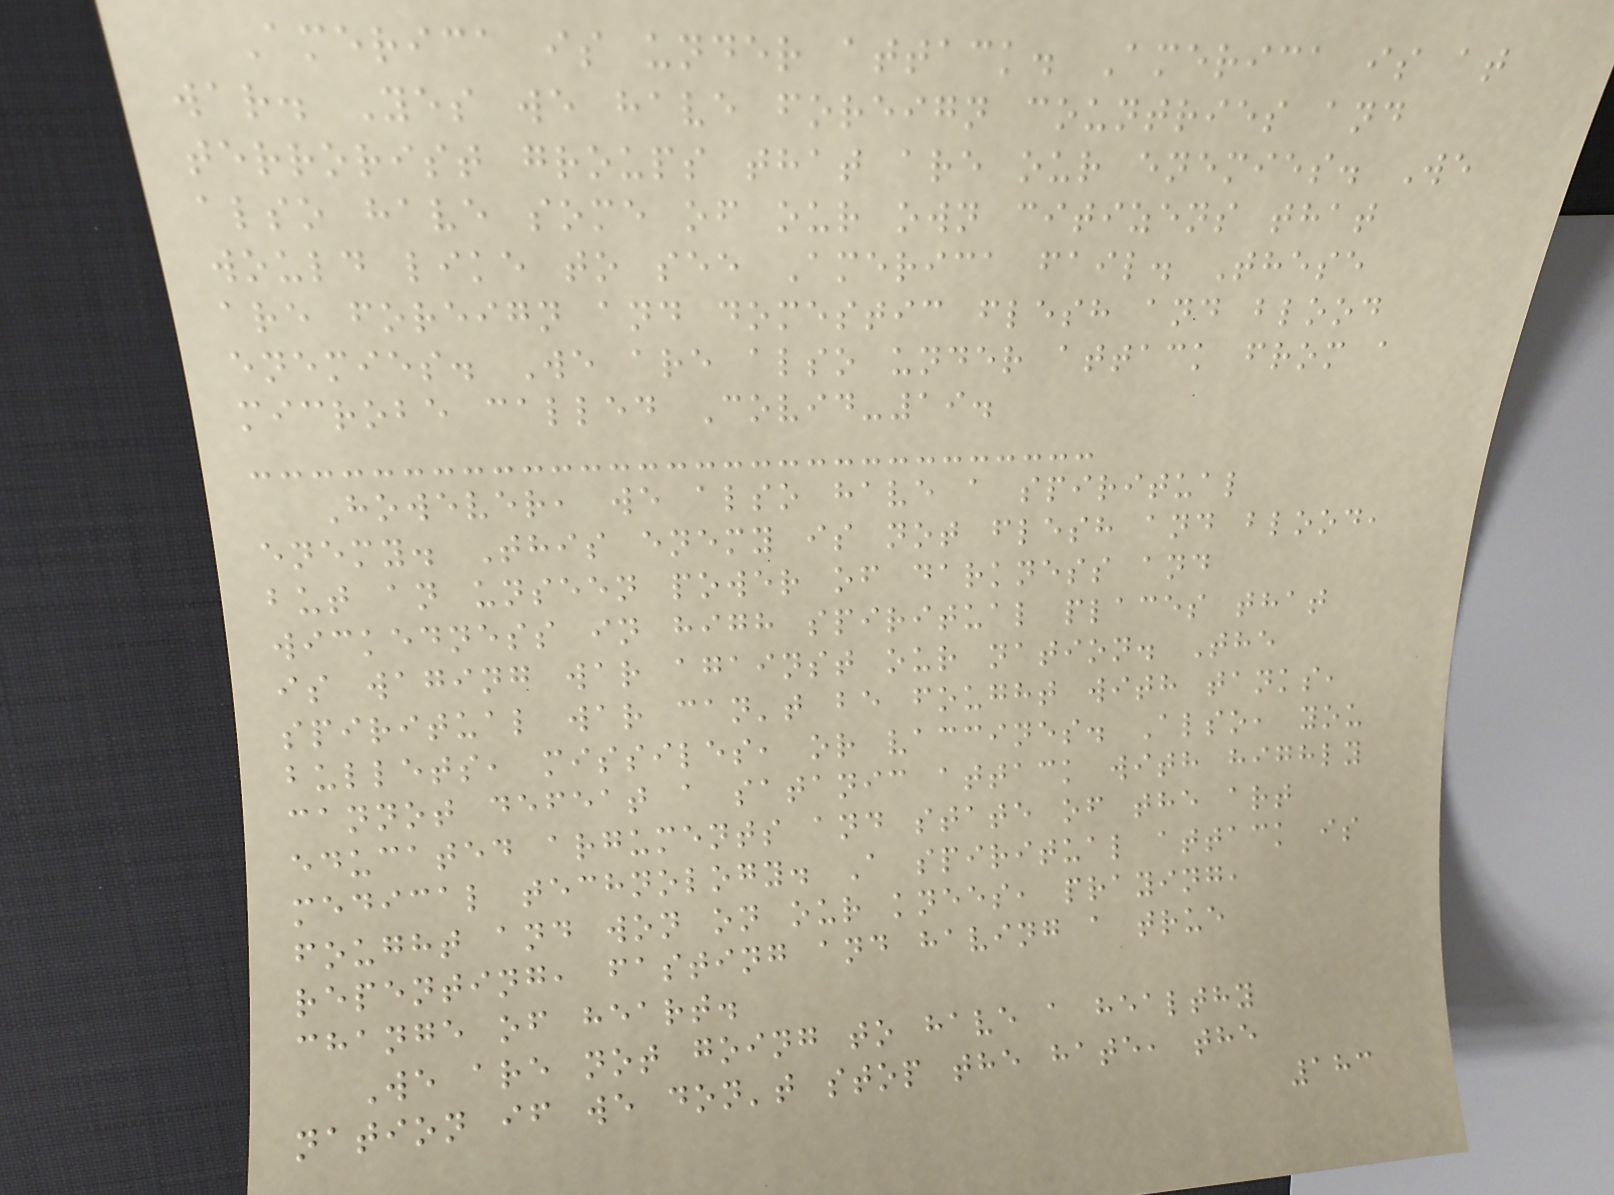America is under attack. America is at
war. Yes we have foreign countries and
terrorist groups that are our enemies. We
also have some of our own citizens that
would like to see America fail. These
are foreign and domestic flesh and blood
enemies. We are also under attack from a
microbe called Covid-19.
However, we also have a spiritual
enemy. This enemy is not flesh and blood,
but an unseen power of darkness and
wickedness in high spiritual places that
is waging war against our nation. The
spiritual war can't be fought with tanks,
bullets, missiles, or vaccines. Also, you
cannot defeat a satanic attack with highly
educated arguments and state of the art
medical technology. A spiritual attack is
fought and won on our knees, praying,
repenting, fasting and having a true
change of heart.
We are not going to have a healthy
nation if we don't stop the hate, the
183
